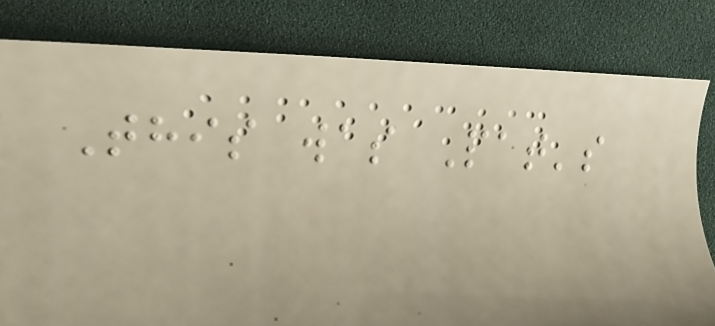This was Pat's
